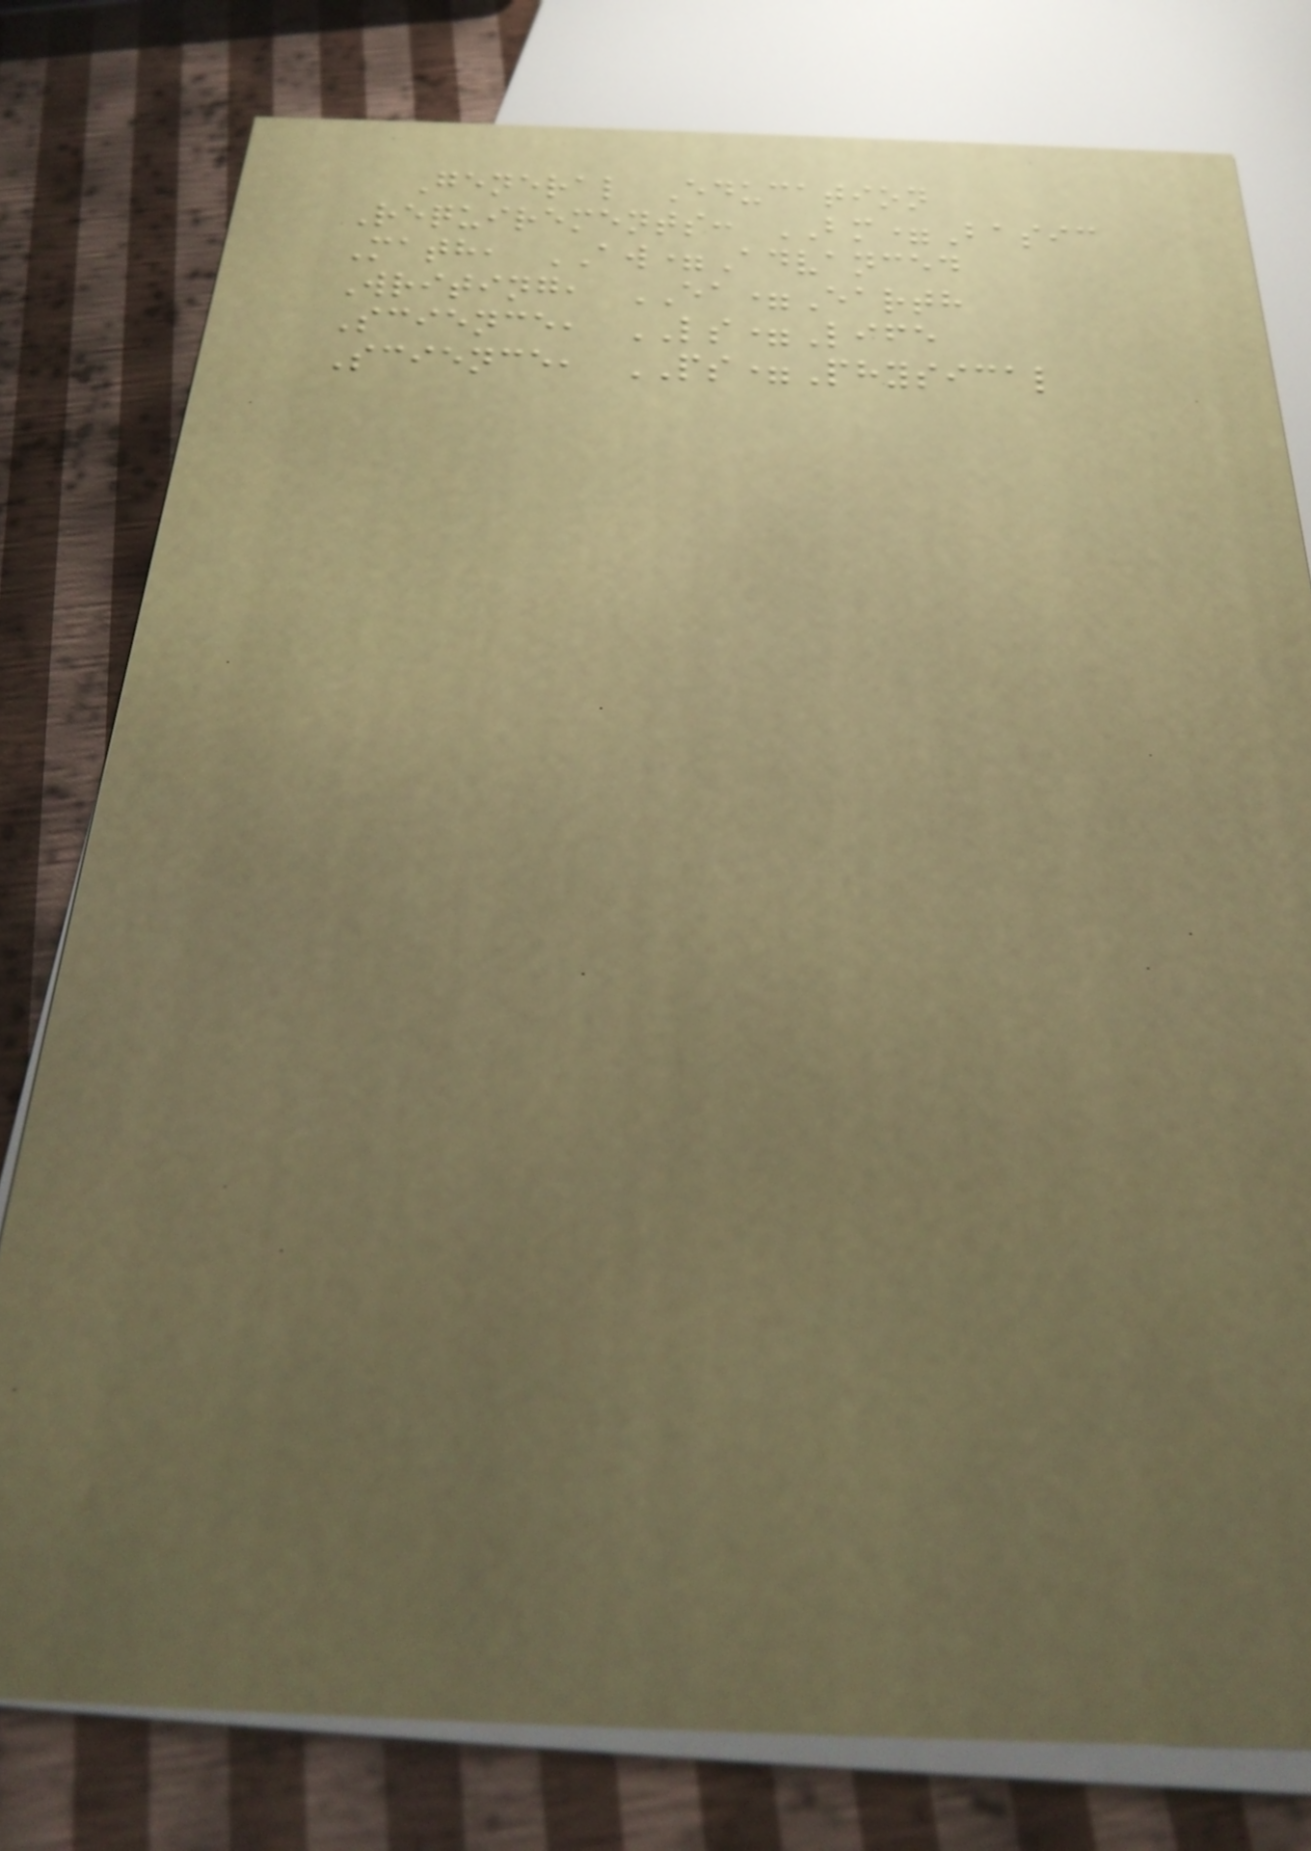General Education
Requirements: BM=Basic
Math, AW=Advanced
Writing, EA=Earth
Science, LS=Life
Science, PS=Physical
